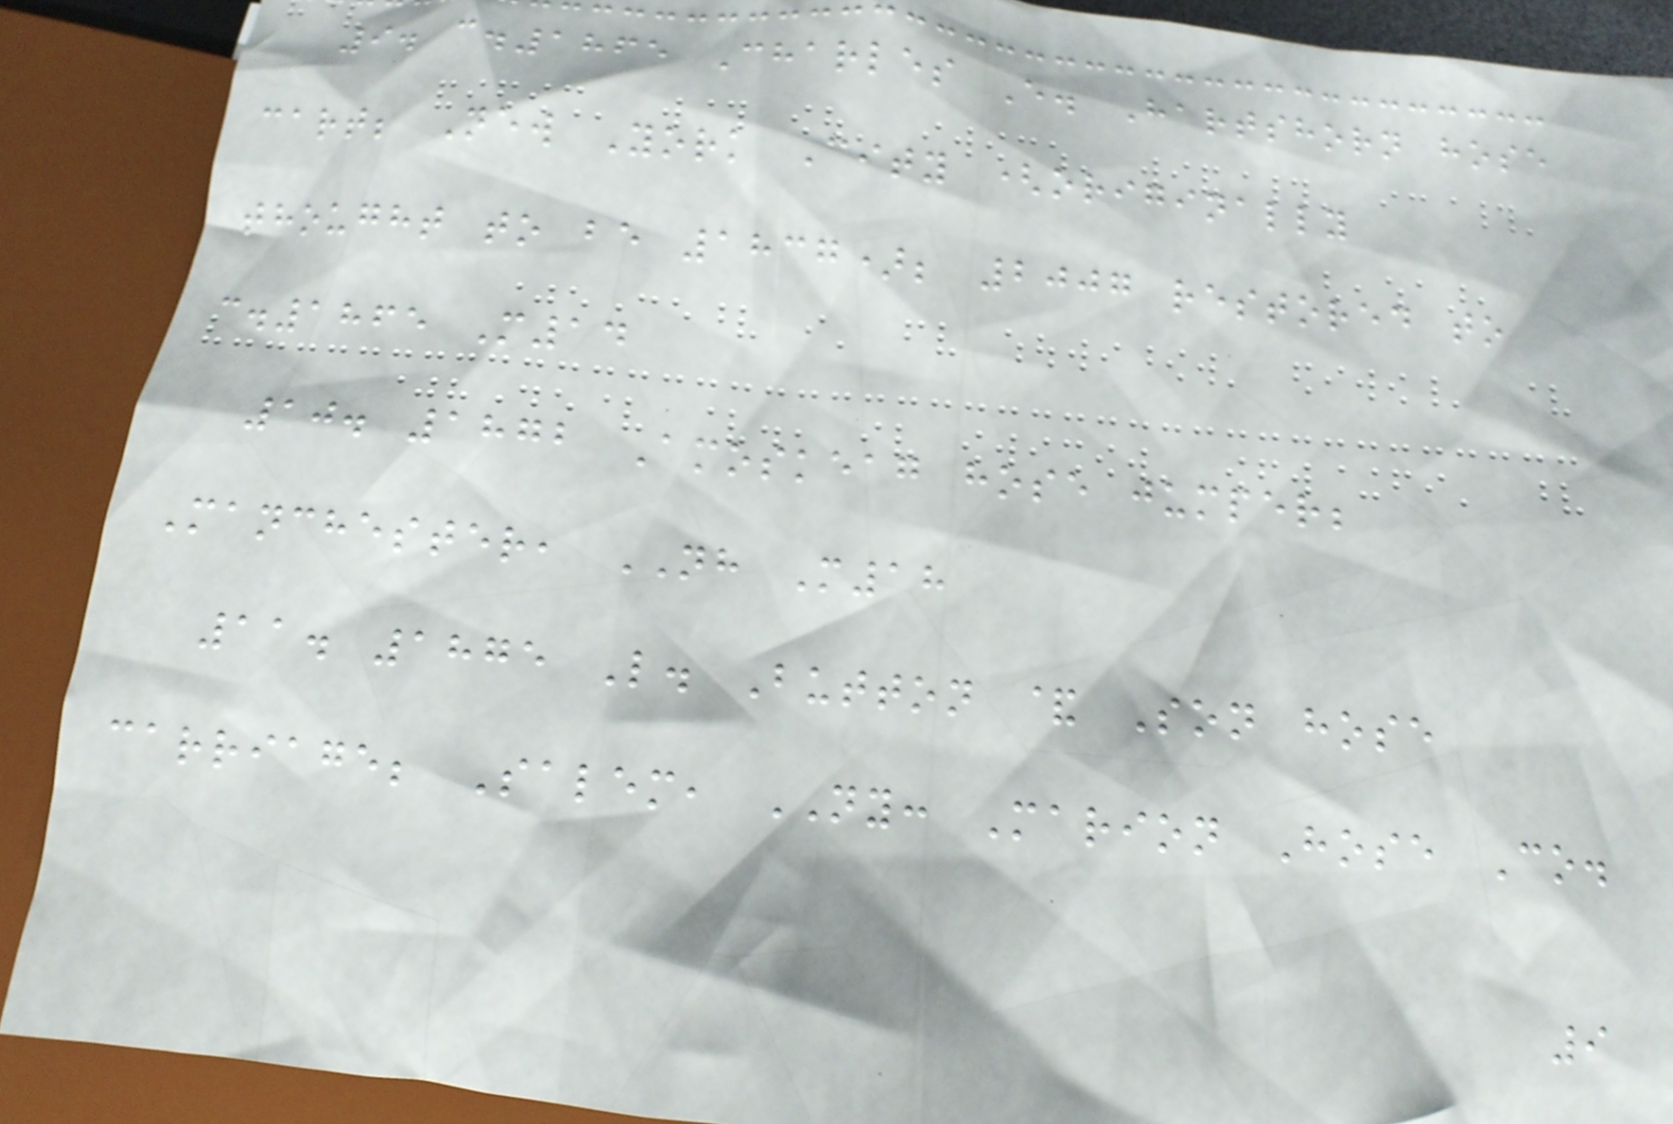9. c.1865 Charles E. Hartshorn hose
cart; New York City (originally
thought to be 1837); 2007 restored to
c.1865 M14
10. 1872 Amoskeag hose jumper;
Manchester, NH M18
11. 1875 L. Button & Son hose
carriage; Salem, NY: Marion Hose Co.
9
